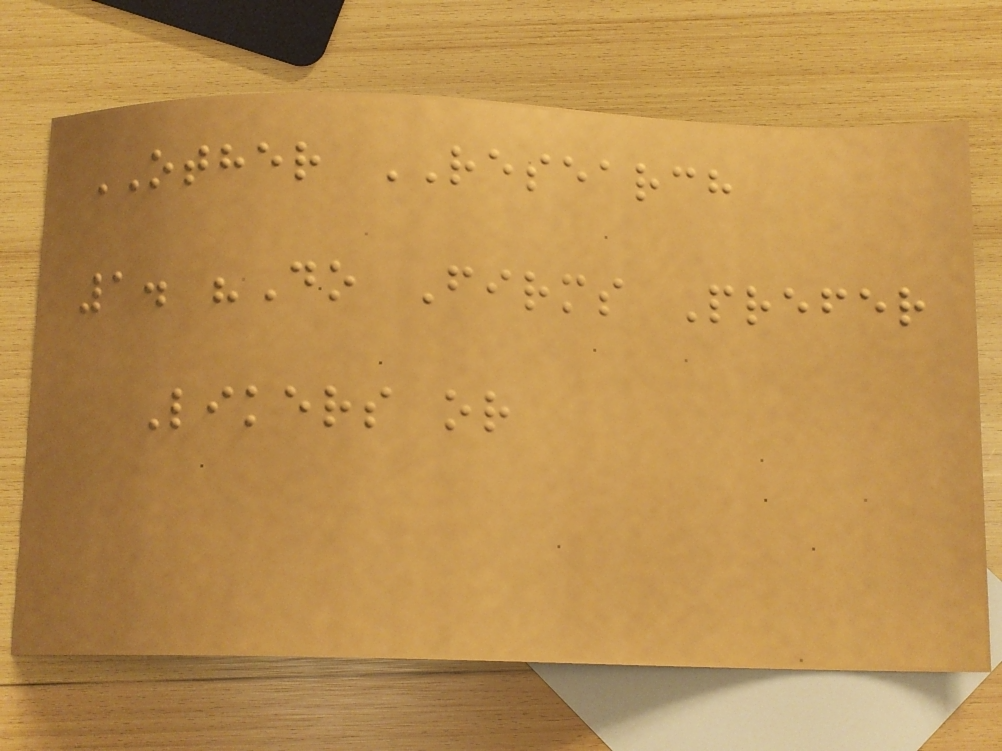OTHER RESEARCH
1. "Do Firms Prefer
Likers or
